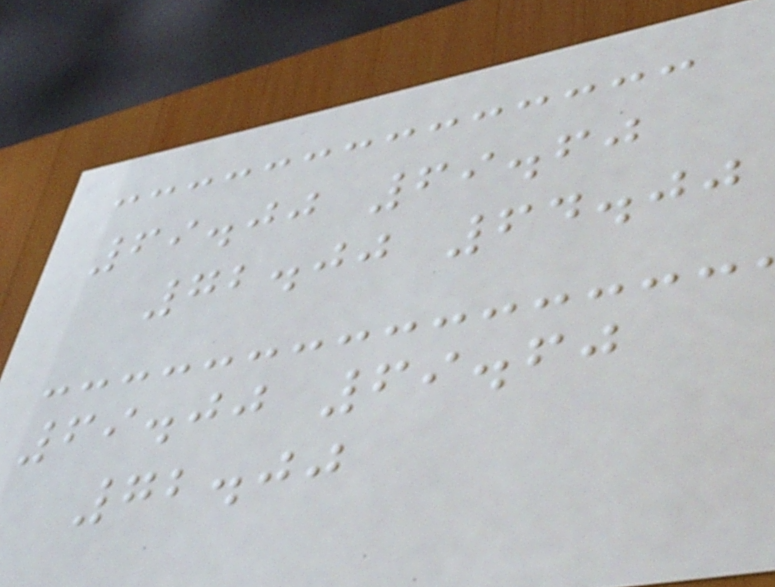69.00 69.60
72.00 64.00
69.00 69.60
72.00
